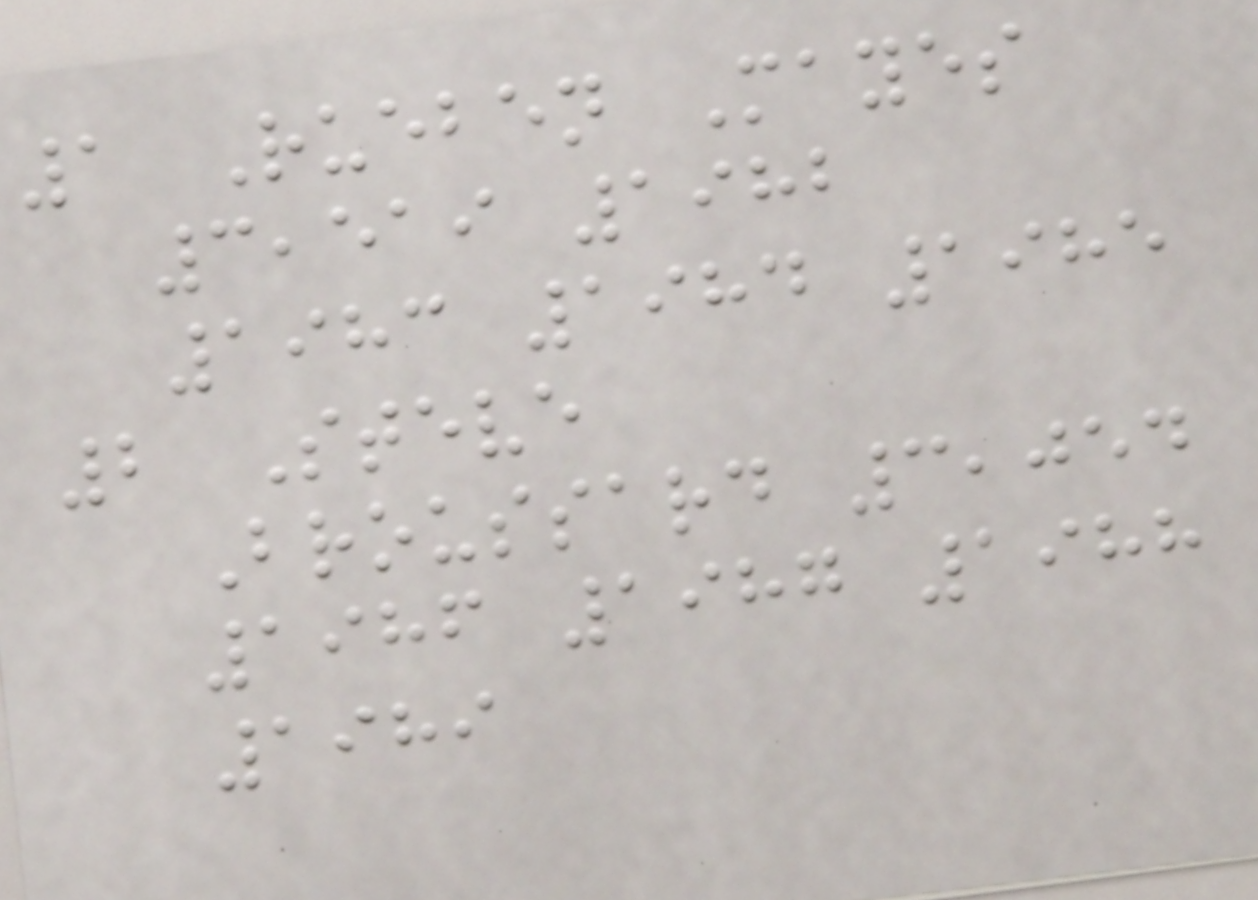1 Rueben Mayes
3,519 1982
1983 1984 1985
2 Steve
Broussard 3,054
1986 1987 1988
1989
